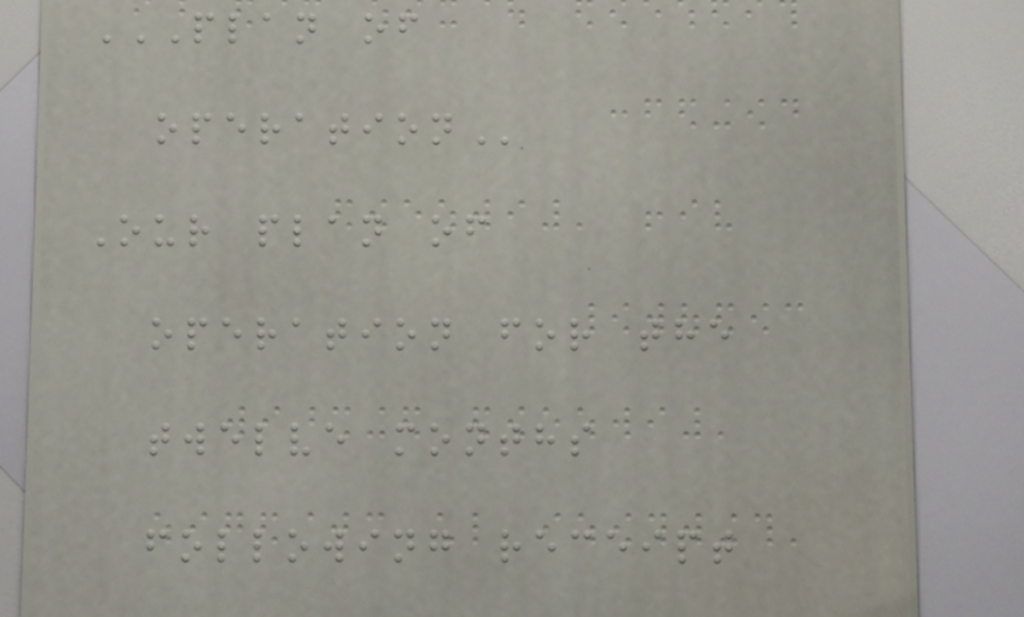PLAN OF
OPERATION
Our plan of
operation for the
twelve months
following receipt
